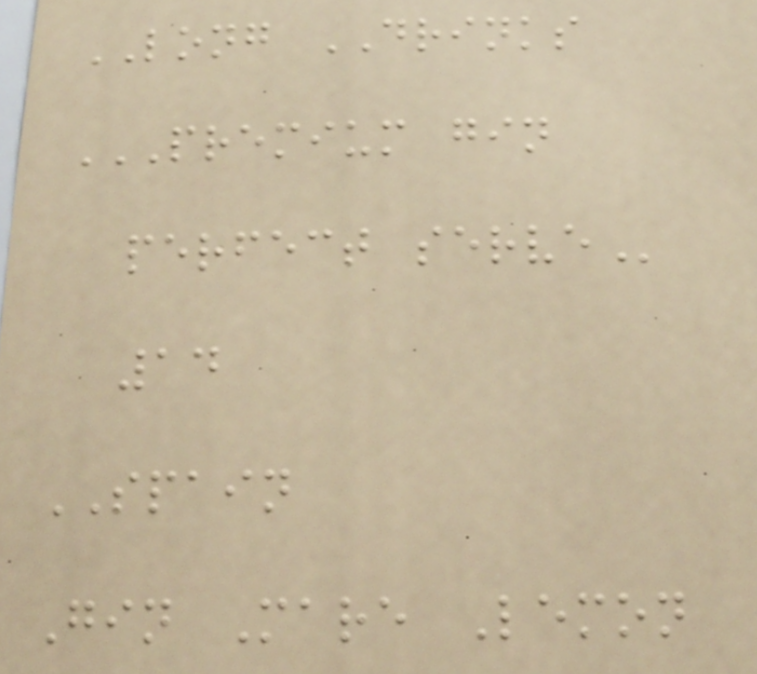LONG DRINKS
PREMIUM GIN
PERFECT SERVE
14
SPAIN
Gin Mare Lemon
